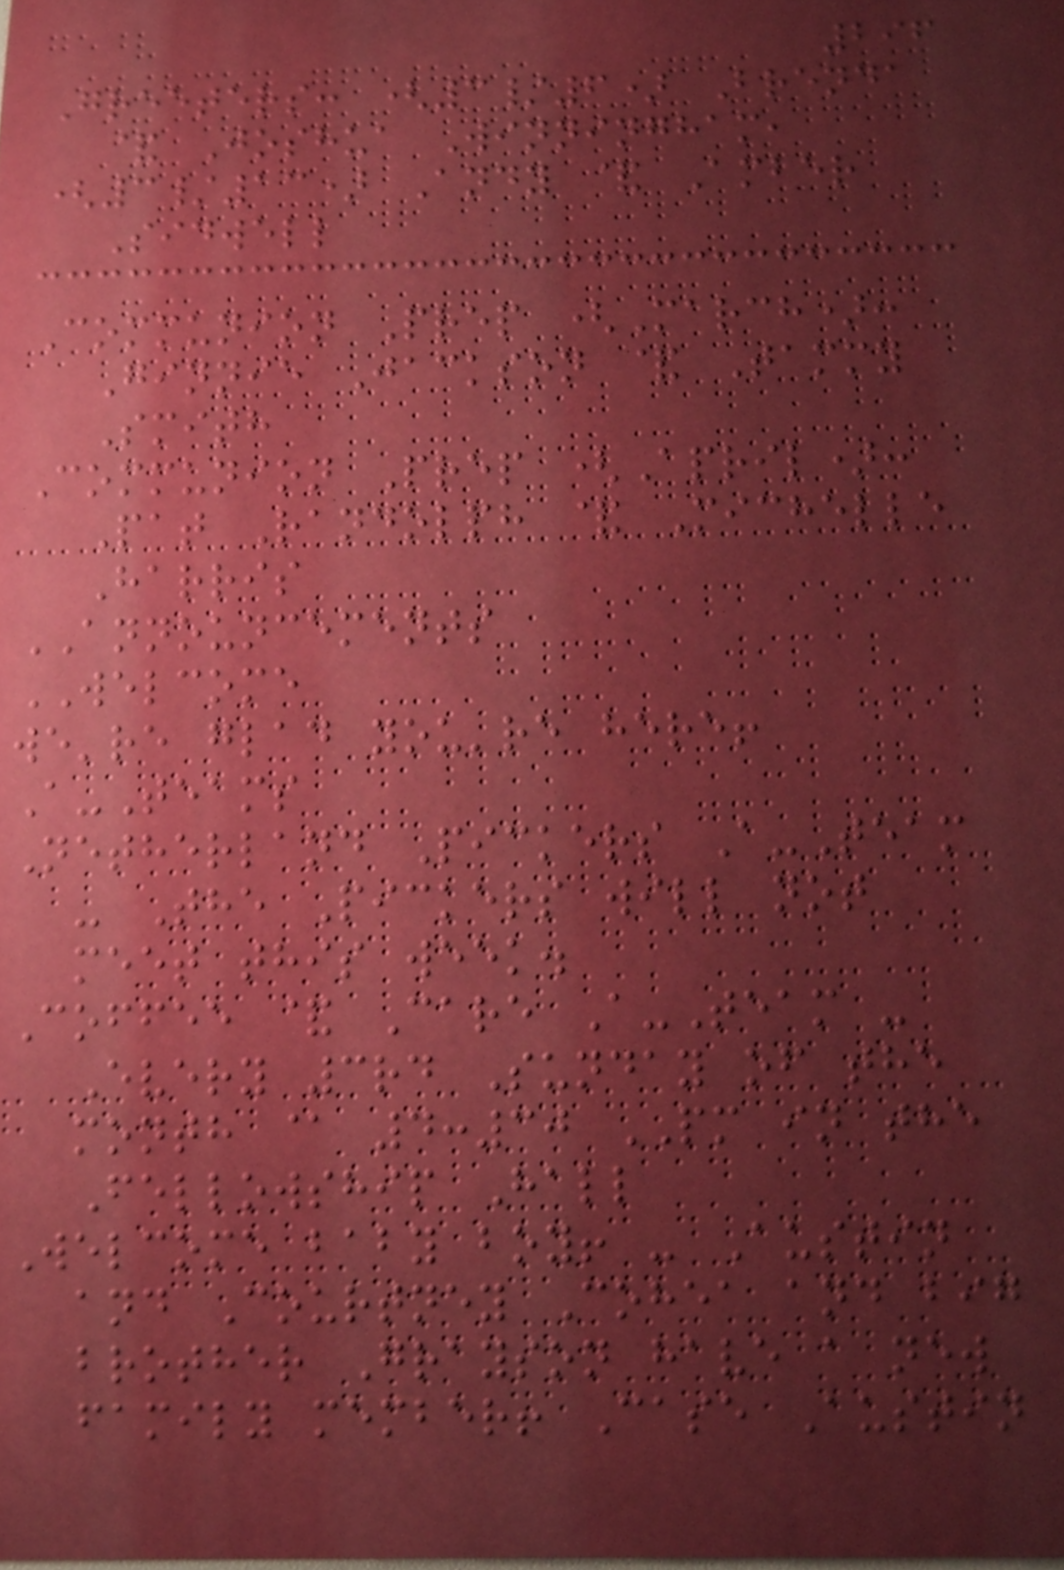296
Greeters: (3/6) Brenda
& Joshua Winningham,
(3/13) Andy & Amber
Sidwell
Communion Prep (March):
Ginnie Jackson & Tammy
Smith
Communion Prep (April):
Pat Randolph & Michelle
Harris
ANNOUNCEMENTS
WELCOME
we're glad you're here!
A-Teams
Netherland Pickers A-Team
- The Pickers will not
meet this week.
Coffee & Care A-Team -
Every 3rd Sunday of the
month @ 4:30 PM in the
Fellowship Hall
Welcome baby boy! - Austin
and Courtney Cohea and big
brother Grayson have a new
family member! Case Austin
